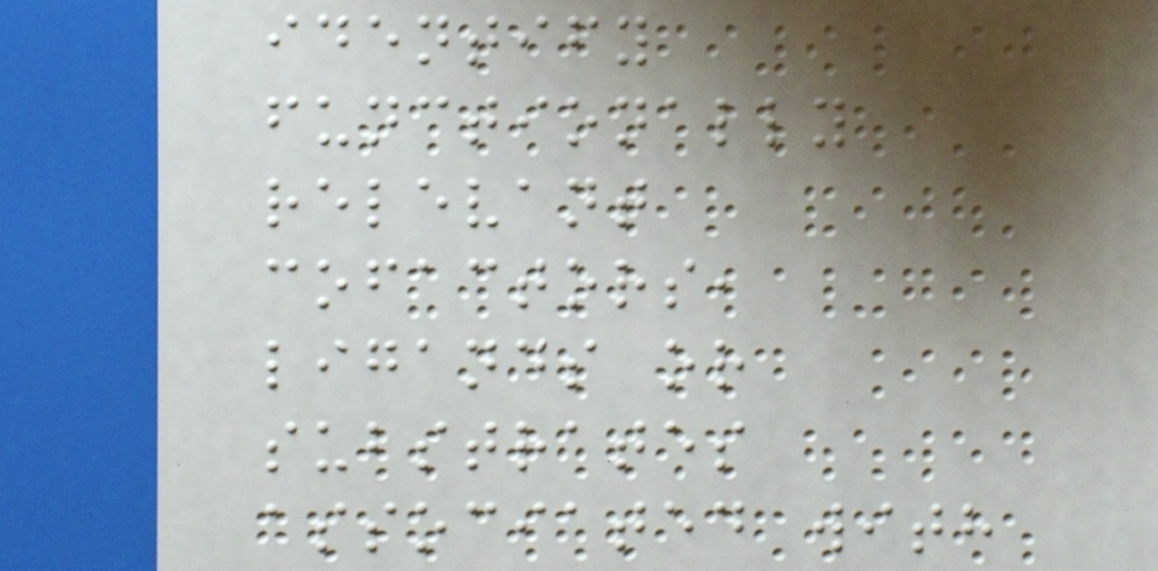identify
functionally
relevant
cofactors,
ligands or
substrates
associated with
